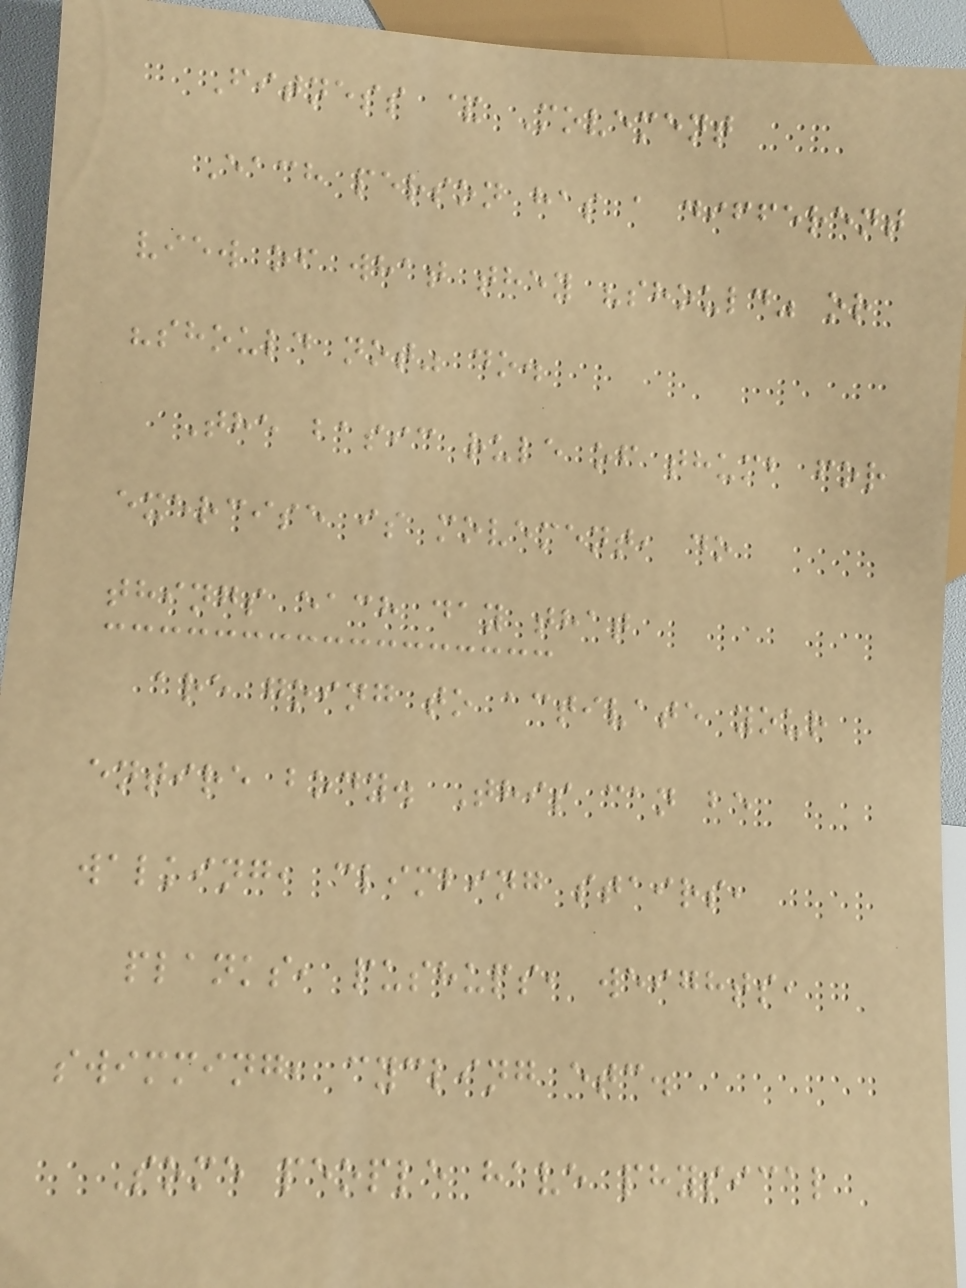Fitness & Movement
Each person has a different
view of what they "should" or
"should not" do.
The basic rule of thumb for
exercise is movement, do
things each day that
are going to activate your
entire body. This can be
walking, climbing stairs,
planks, pushups, weights,
swimming, cycling etc.
Some people have physical
